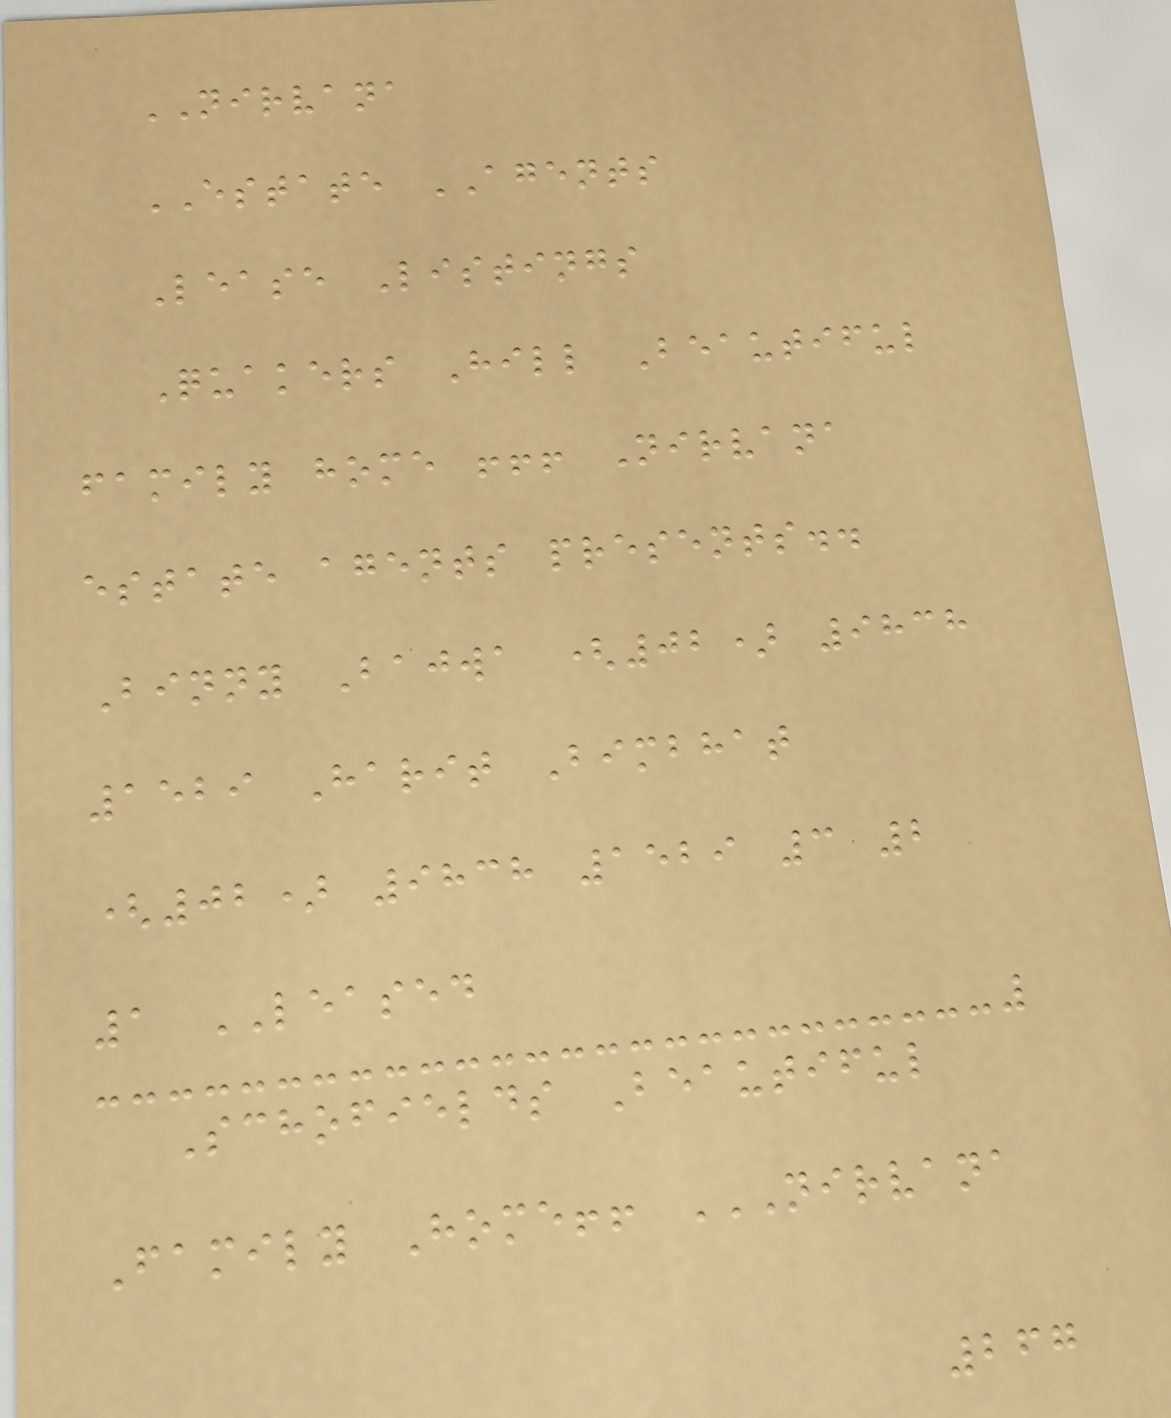NIRVANA
ESTATE AGENTS
Lease Listings
Quakers Hill Beautiful
family home !!! Nirvana
estate agents presents..
Binny Bajwa (02) 9838
1529 Harit Bimbhat
(02) 9838 1529 3 2
1 LEASED
Schofields Beautiful
Family Home!! NIRVANA
267
